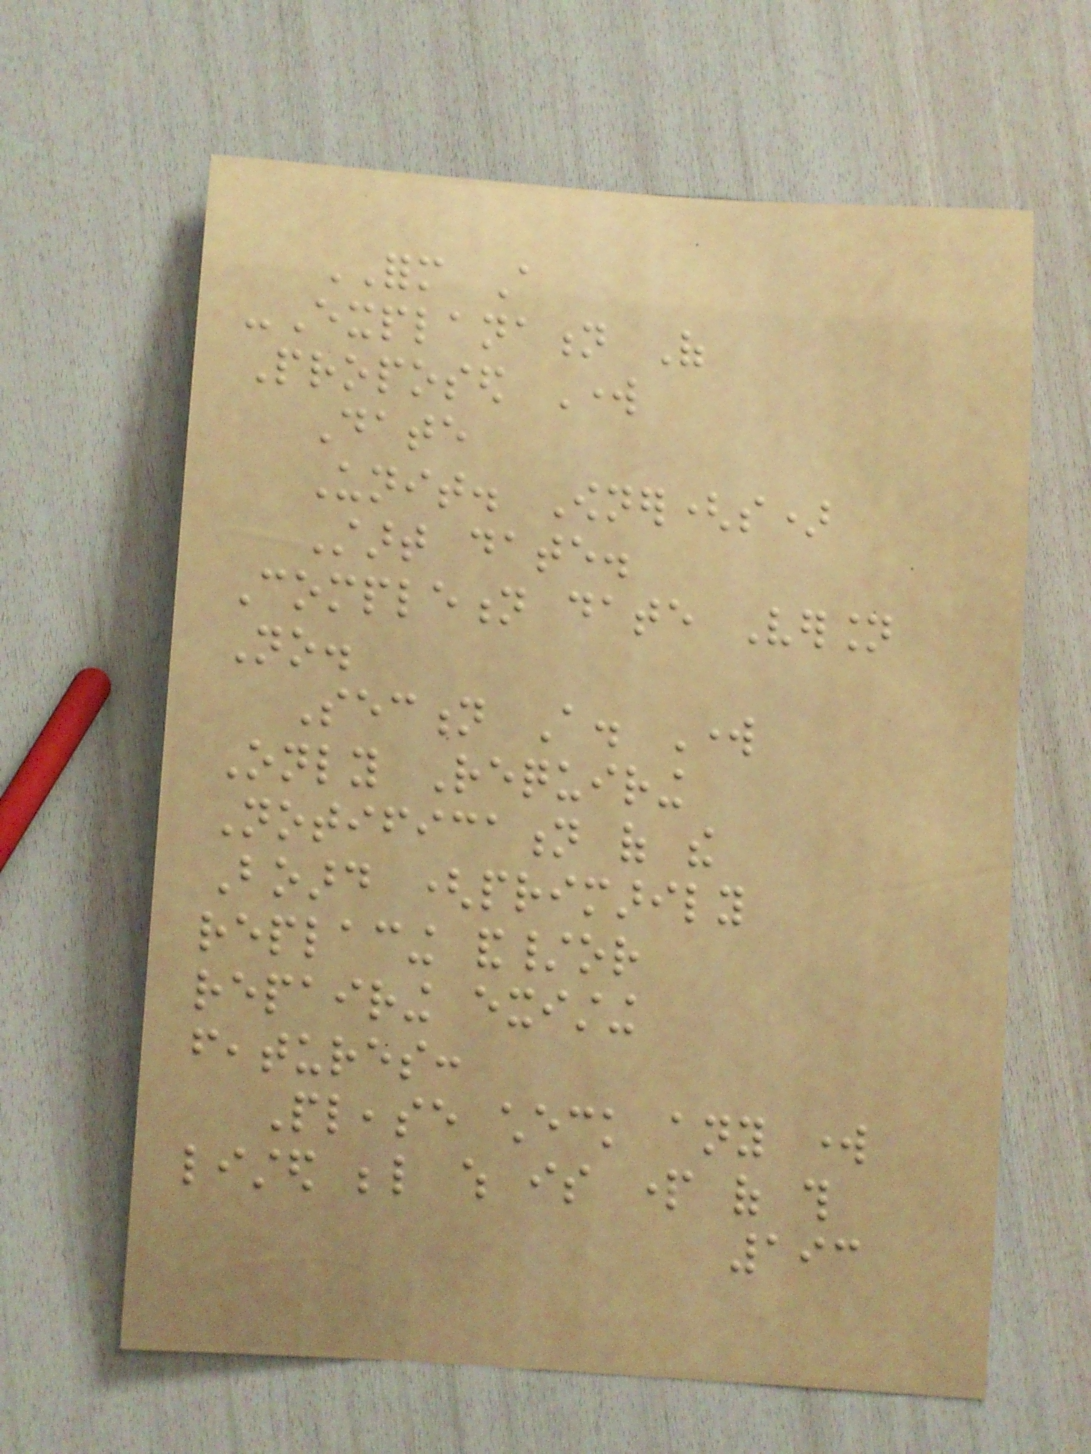FORM A
-Explanation Of
Proposed Work
Date
Unit. Owner(s)
Start date.
Completion date Version
No.
Section A. Work
Only Requiring
Notification of the
Board (primarily
replacing and/or
repairing existing
features:
Please check any work
listed below which is part of this
193
